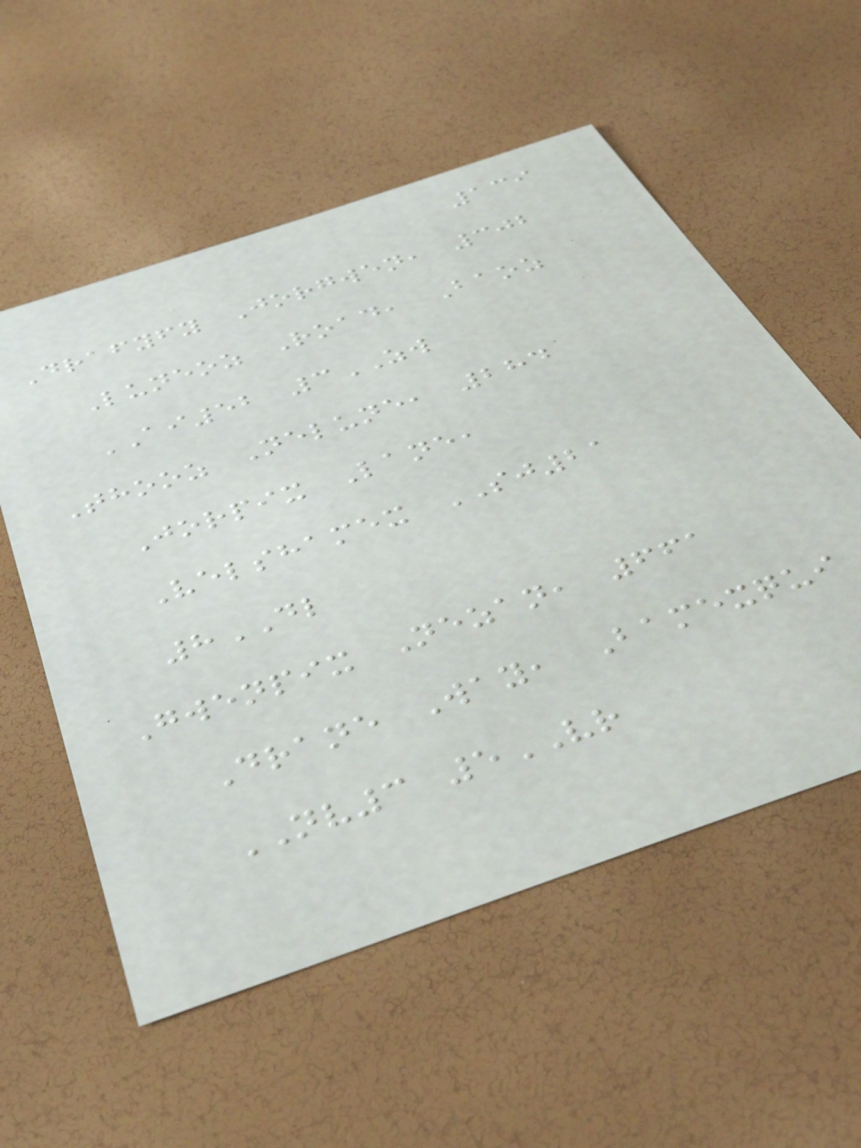139
Drafyfy Jorgwen, 302
Luneoz Road, Baoz
AI52 3ZW
Thooz Nelune, 284
Jorpix Lane,
Velshamex SJ21
8DL
Gwenpix Nezan, 661
Drane Way, Bamexqui
NV3 5VR
